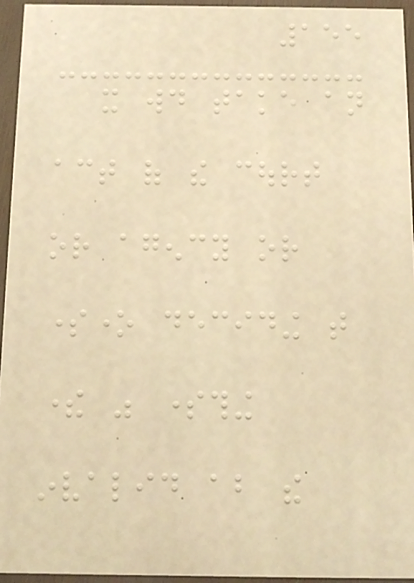155
it would take an
act of the court
or agency or
someone deciding that
there was something
invalid about the
